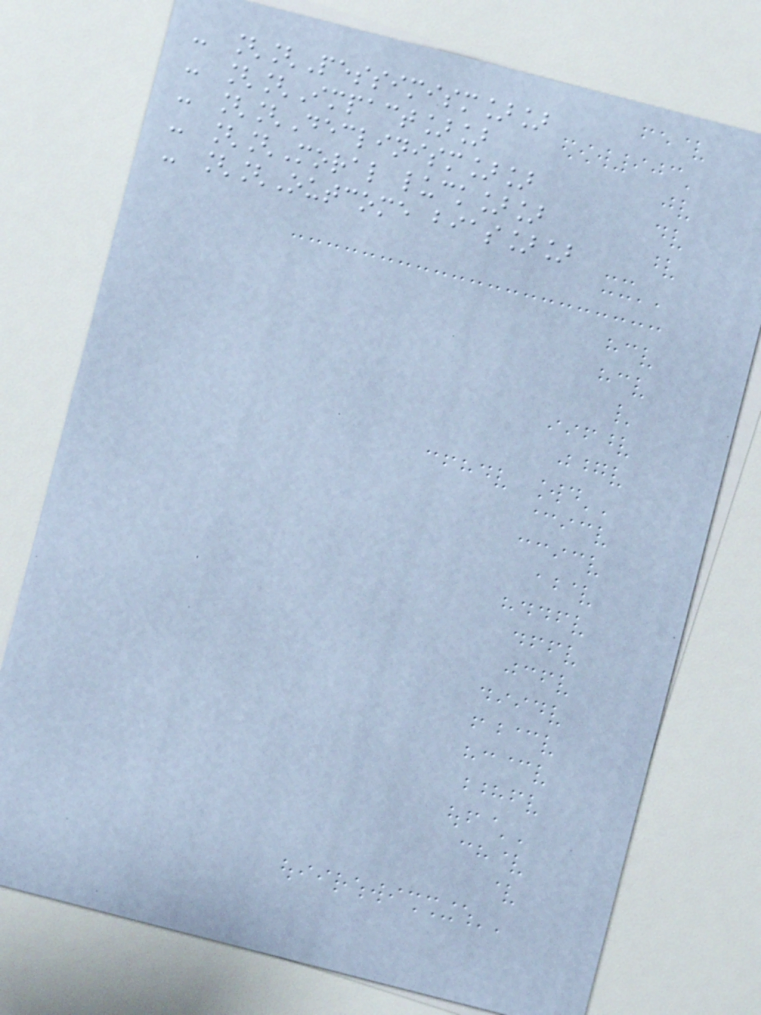- [[Pessimism]]
- [[Impact]]
- [[Declinism]]
- [[Moral luck]]
- [[Outcome bias]]
